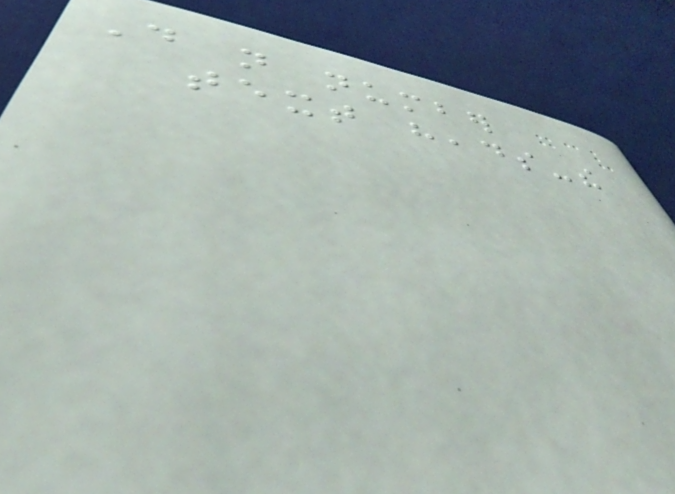Do not number
text heads-the
